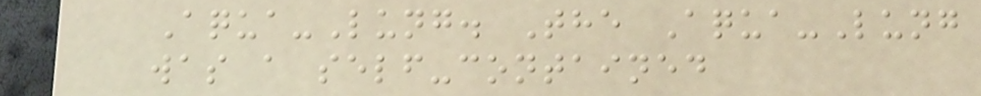Aqua-Lung. The Aqua-Lung
was a self-contained
